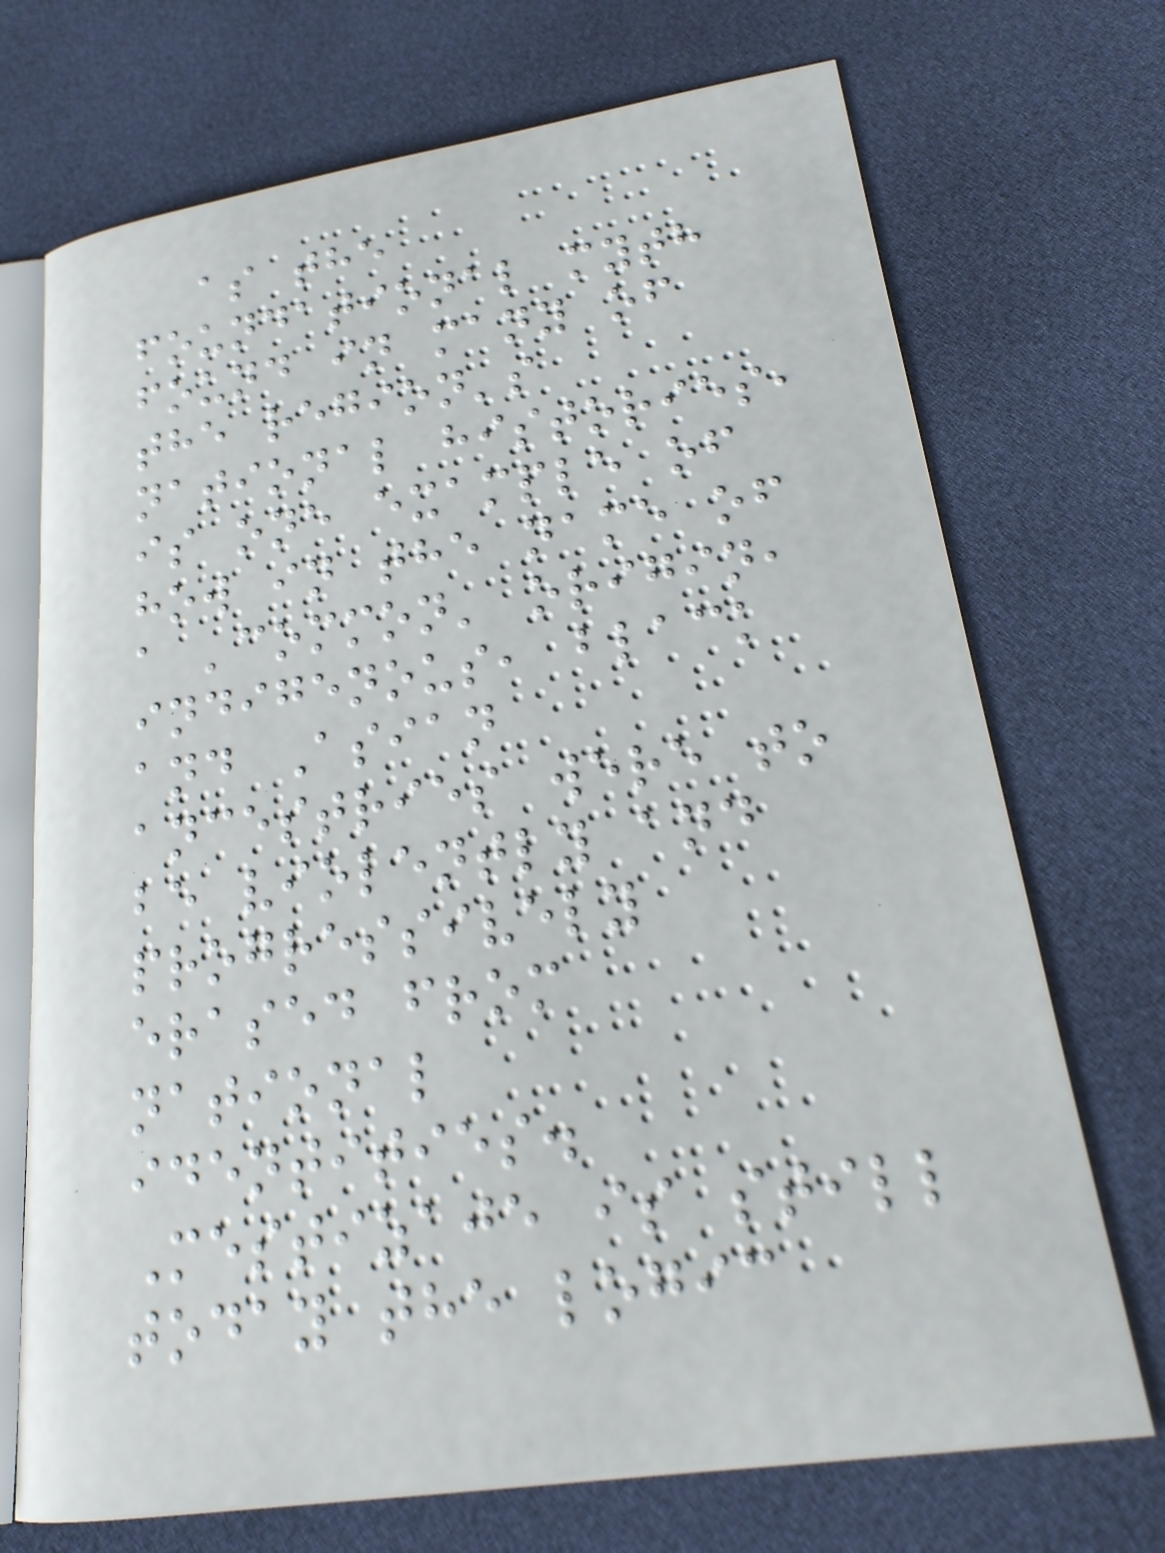as the
foundational myth
found in many of
the region's
national histories,
is one example of
how in the name of
a 'common' origin,
indigenous, black
and Asian
ancestries were to
be violently and
progressively
erased from
national
identities.
Mestizaje is still
today the logic
